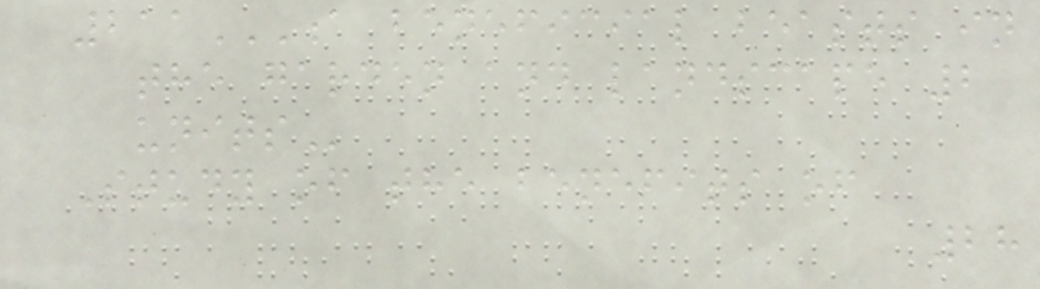211A BENEFICIAL BEASTS IN
THE GARDEN AND LANDSCAPE 2
UNITS
Study of the benefits of
28
